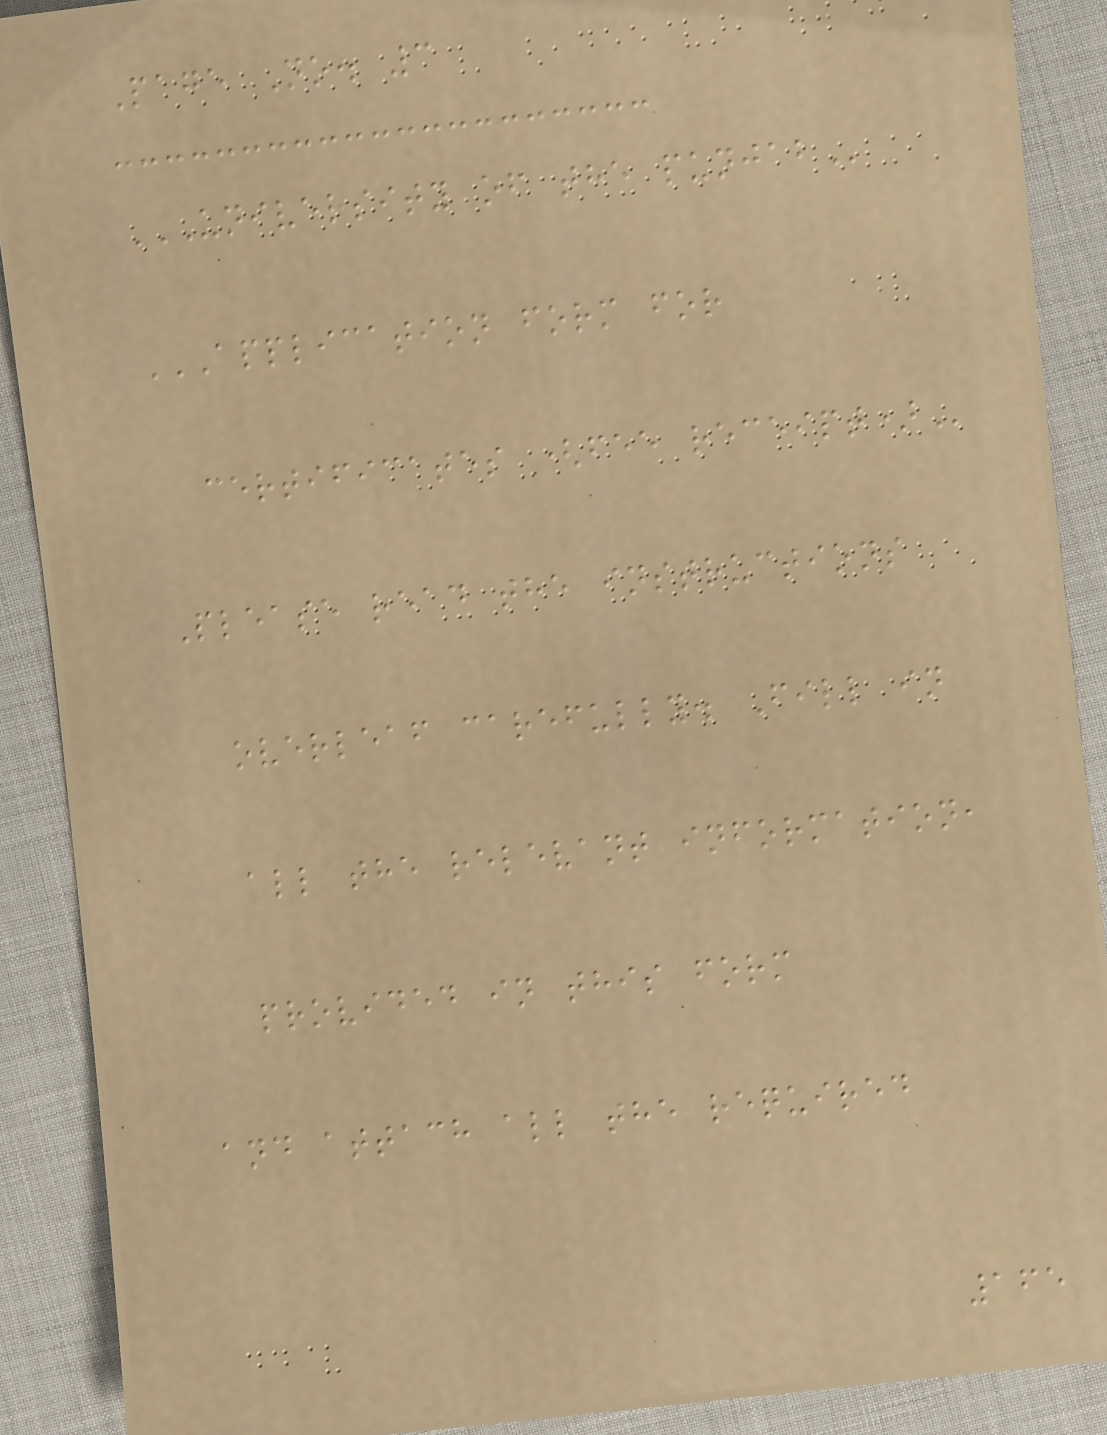Page No. 3
UNIVERSITY OF THE PUNJAB
APPLICATION FORM FOR
CERTIFICATES (FEE RECEIPT)
Please read the instructions
overleaf carefully. Fill in
all the relevant information,
provided in this form
and attach all the required
165
